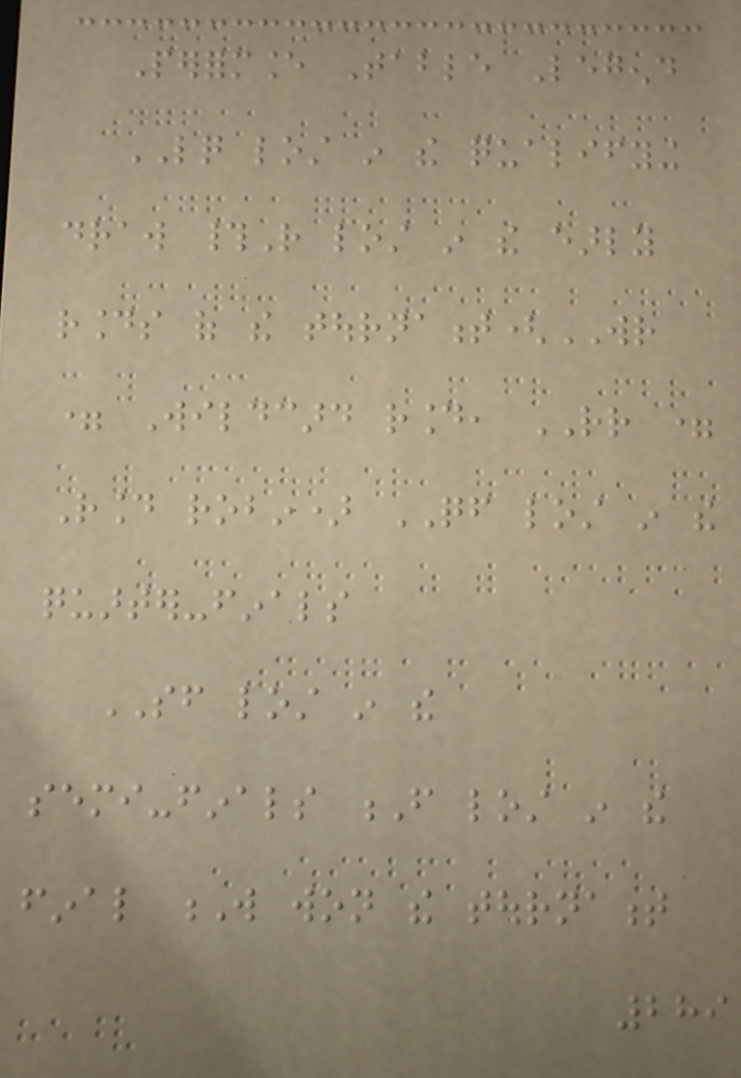Performance Table Legend
LQ lost in the qualifying
draw #R lost in the early
rounds of the tournament(WR
= Wildcard round, RR =
Round robin) QF lost in the
quarter-finals
SF lost in the
semi-finals F lost in the
final W won the tournament
289
